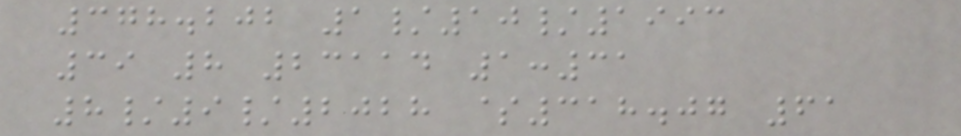378.202 1/10/1993
39 8 23114 1:31
8/9/2028 $318.07 61
